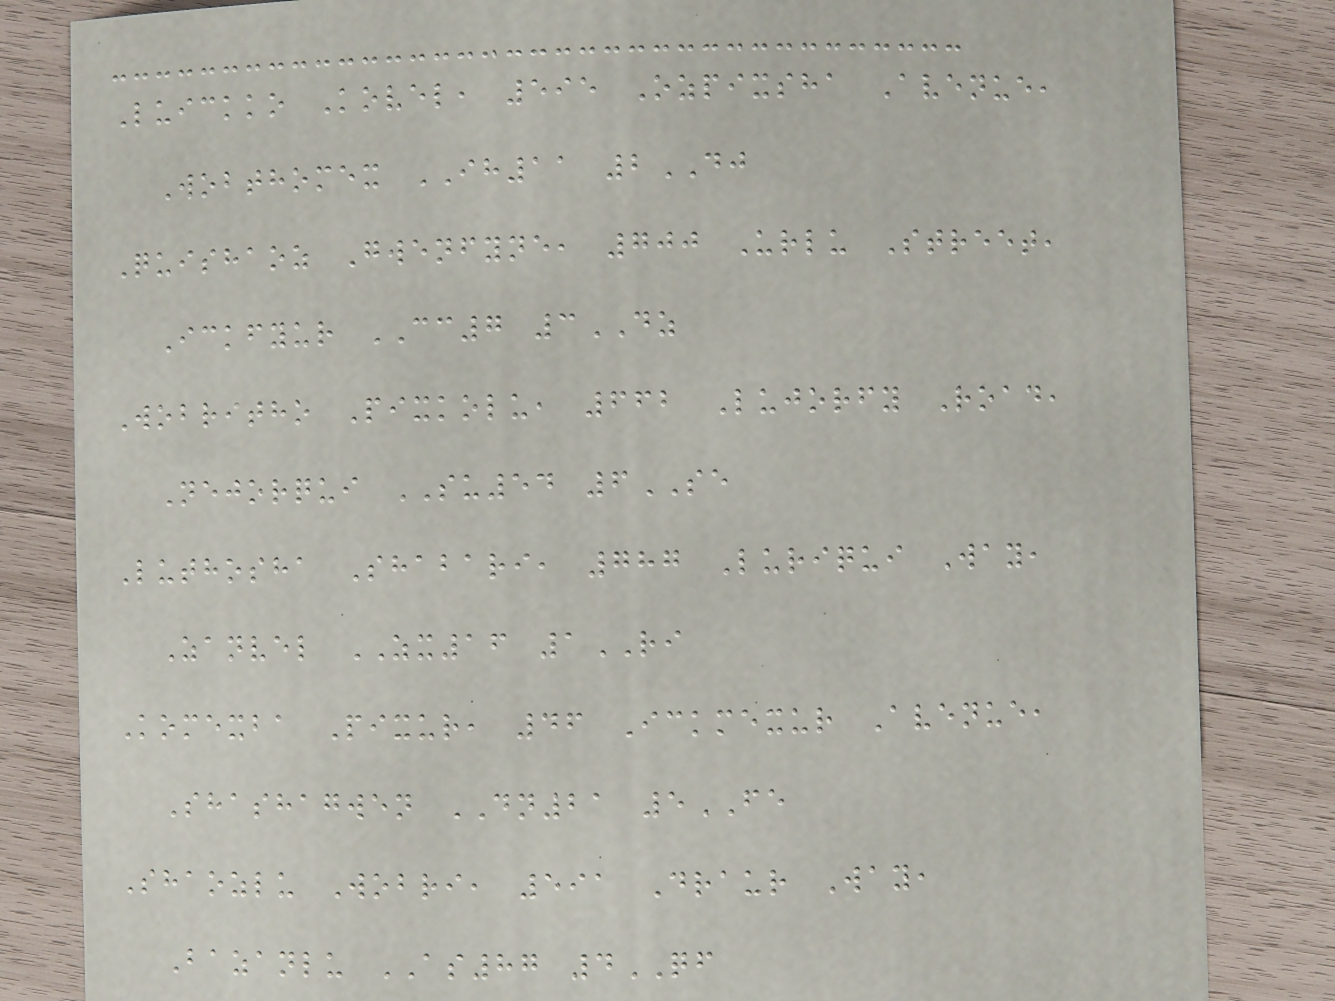Luickko Kovel, 595 Ozpixsha Avenue,
Wobthomex IH11 2DJ
Quishaoz Gwenfyne, 700 Urlu Street,
Ickfyur CC7 3DZ
Wobritho Pixkolu, 662 Lujorfy Road,
Nejorqui SU54 6SE
Luthosha Shabari, 787 Luriqui Way,
Zanvel ZX16 1RI
Komexba Pixur, 46 Ickmexur Avenue,
Shashagwen DN21 5FE
Shaozlu Wobri, 591 Draur Way,
Bazanlu AS87 4QF
